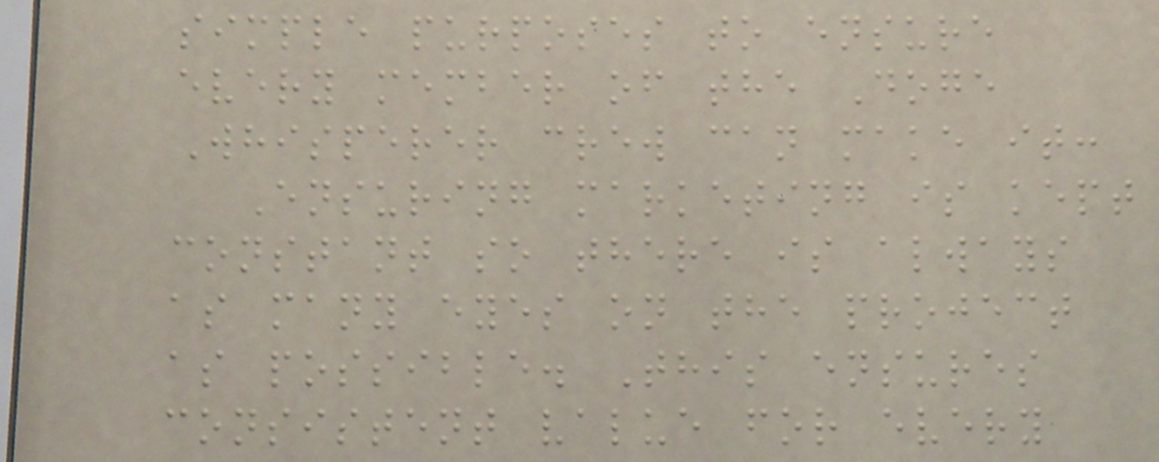simple purposes to ensure
every member of the Doge
Whisperer crew can make it:
Ensuring marketing is kept
constant so there is always
as many eyes on the project
as possible. This ensures
consistent value for every
